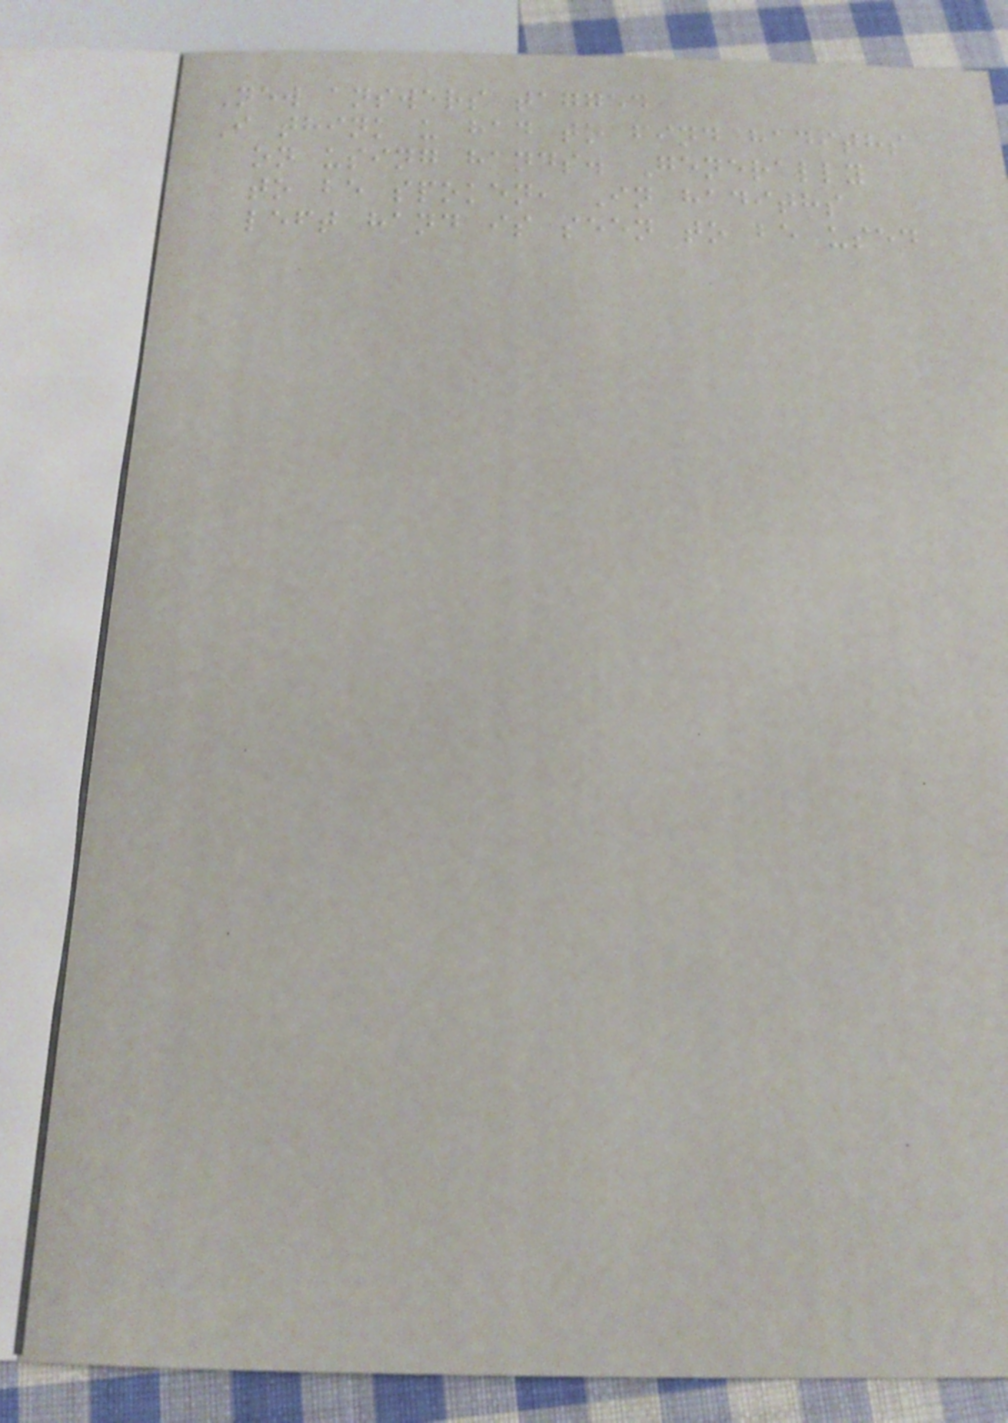New answers tagged
I think u had to find hadiths
on using hands. Generally
to be spoken, In hadiths
left hand is seen to be used
